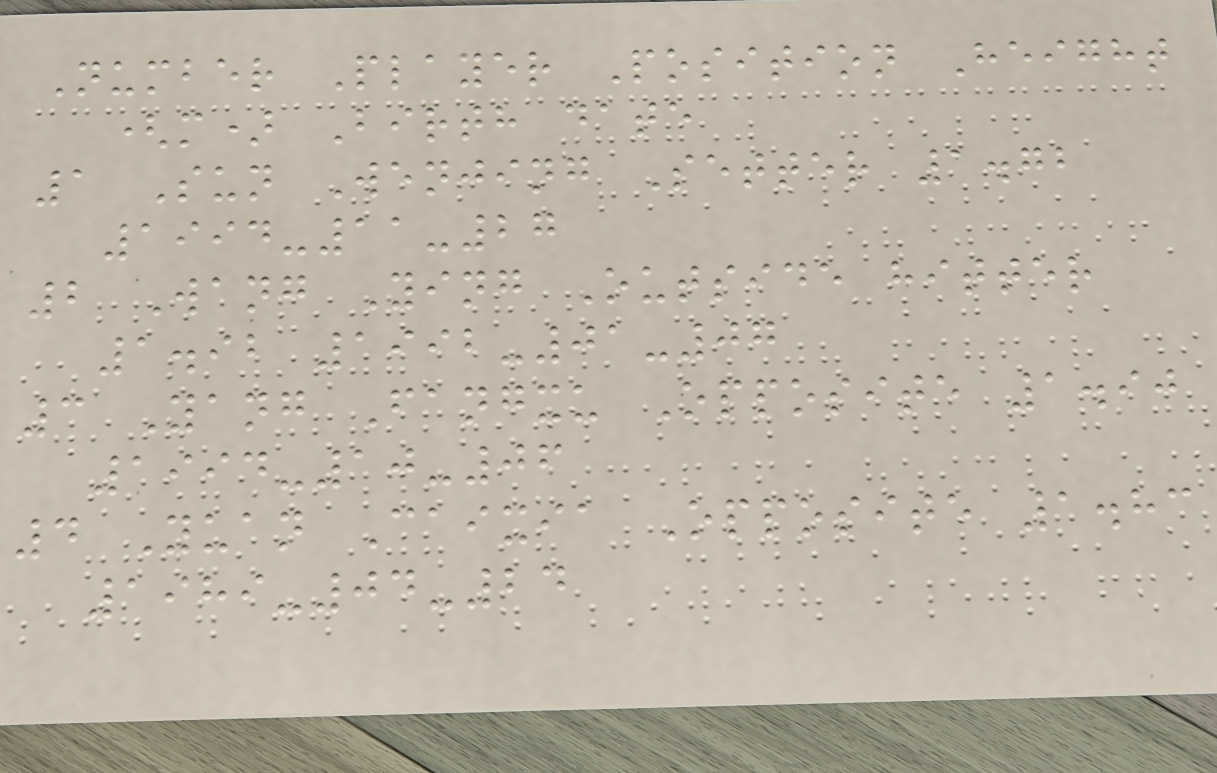Number Player Position Height
(m) Birth date
1 Sun Wenjing Setter 1.72
1994-11-27
2 Wang Ying Outside hitter
1.92 1992-01-07
3 Yang Fangxu Opposite 1.90
1994-10-06
4 Yuan Caixia Opposite 1.83
1989-04-24
